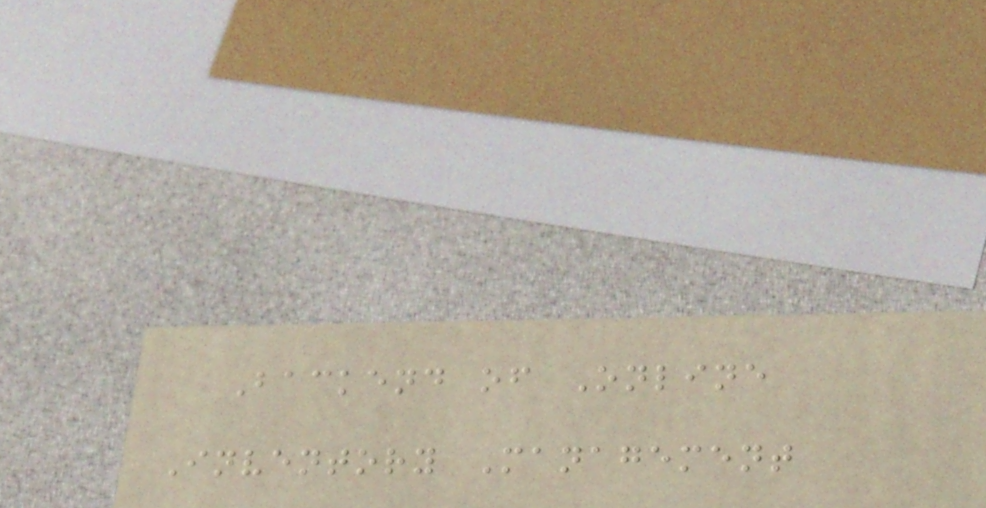Backend of Online
Inventory Management
